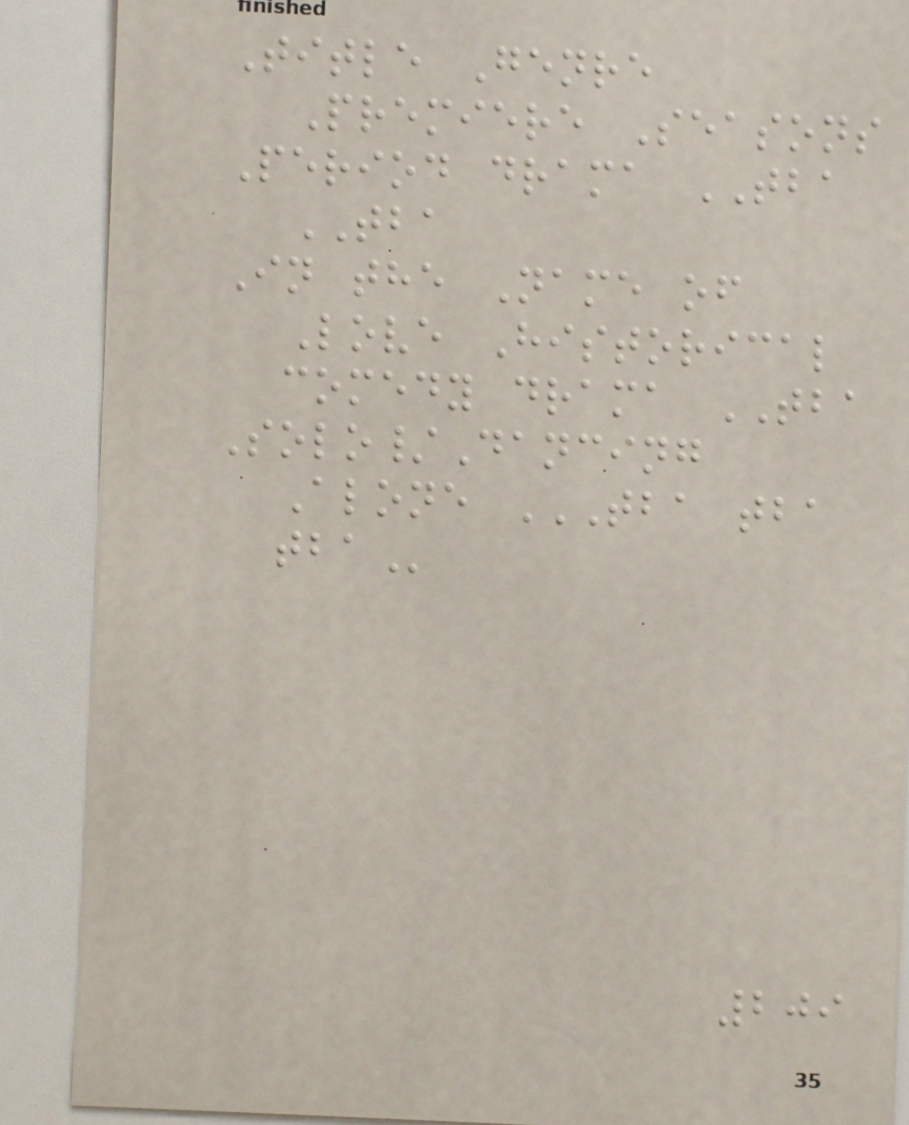Title Genre
Premiere Seasons
Period drama TBA
TBA
In the Name of
Love Historical
comedy drama TBA
Solo/Dancing
Alone TBA TBA
TBA
209
